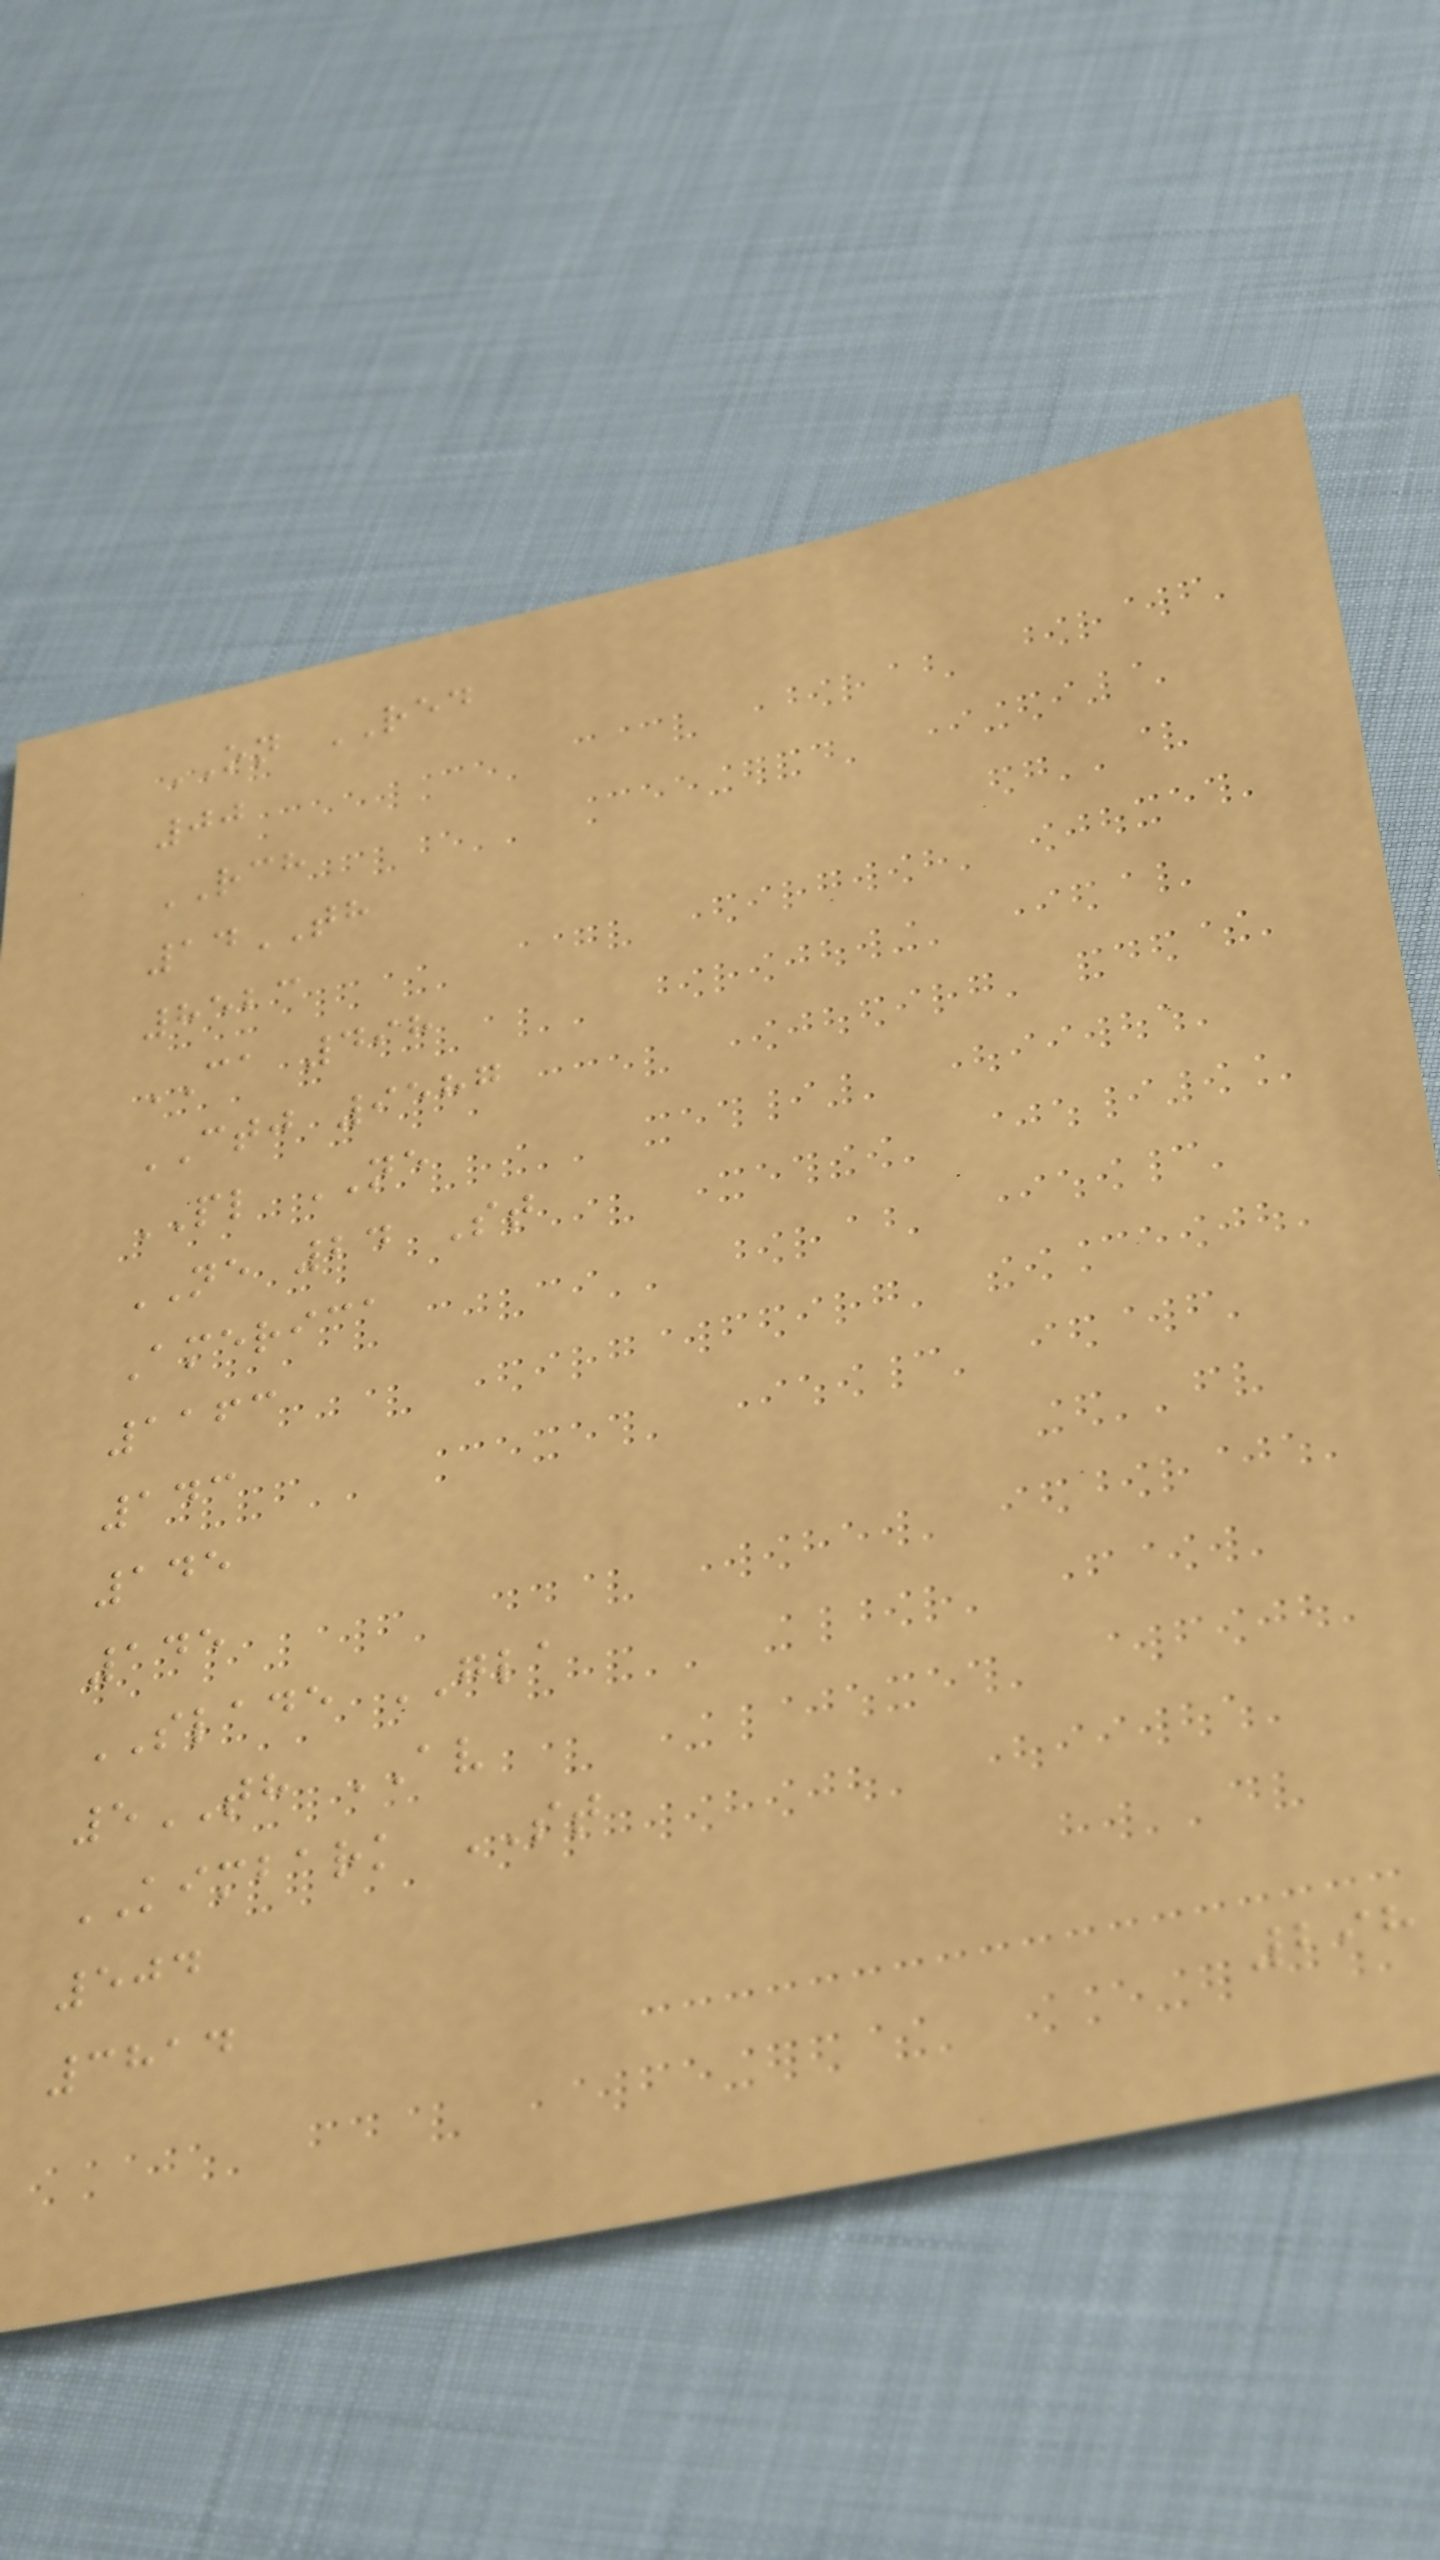ON RED
00
RCH
14TH
8523
CA 498
CTJ 9587
PL NE
NE 24 St
America
1163
143
145
145
SLADE GLA
5TH AV
KIMBARK ST
504
3814
298
